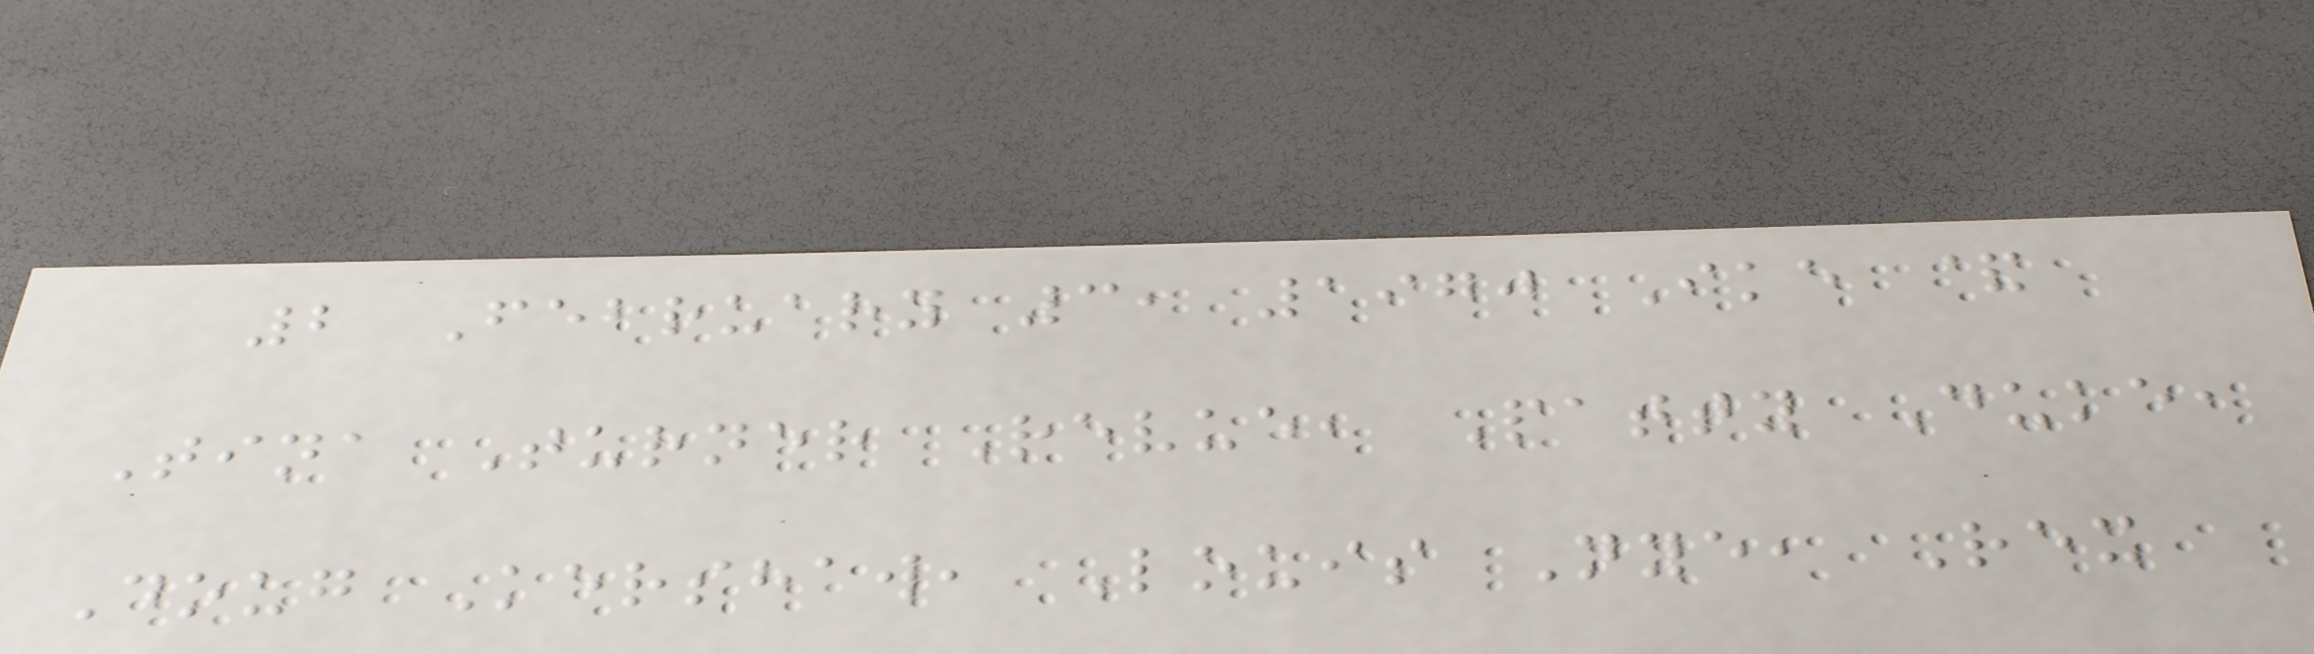2 February 3, 1970 Ike &
Tina Turner Revue, Patty Duke,
Doug Kershaw, Louis Nye, Rex
